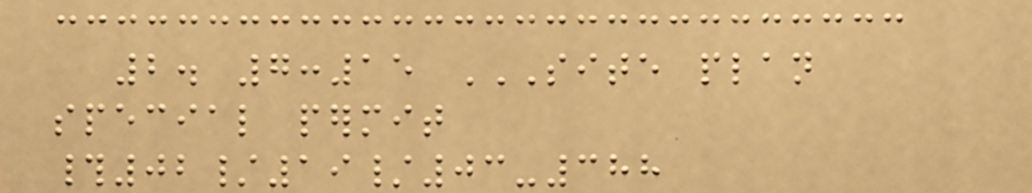2. 7:15 SITE PLAN
SPECIAL PERMIT
#02/19/03-388
